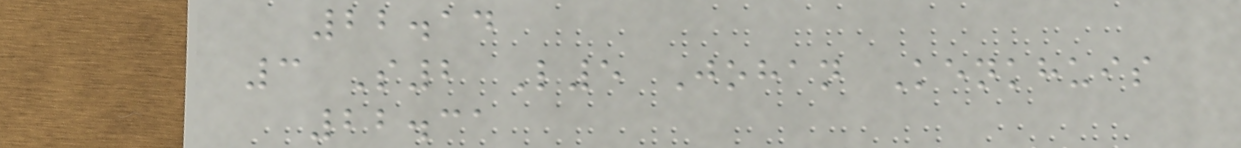22.14
3 S2 L5 Johan Kenkhuis
22.31
